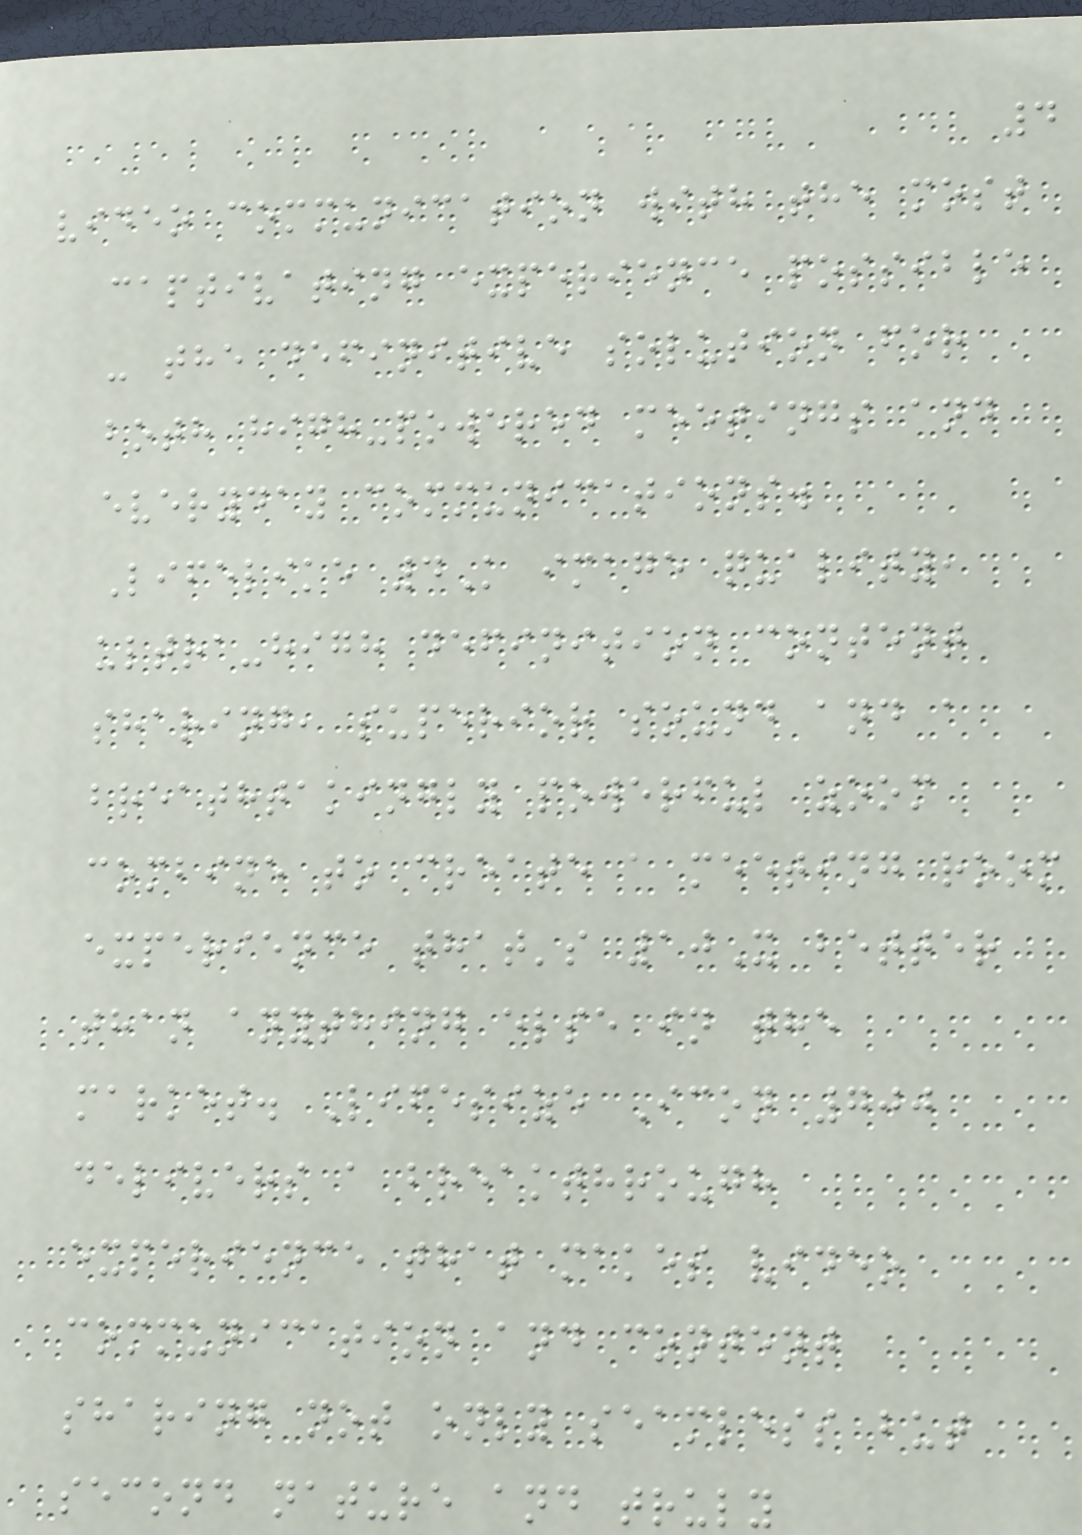4
video communication with the most
captivating experience possible
- the definitive solution for
both high-powered meetings and
everyday communications.
Lifelike 4K image quality,
ultra-high definition content
sharing, superior sound and a
breathtakingly powerful zoom
combine to create a meeting room
experience that's 10X better
than anything else in the
market. Lifesize Icon 700
delivers a breakthrough
experience that makes video
communication and content
sharing not only seamless but
second nature and truly
